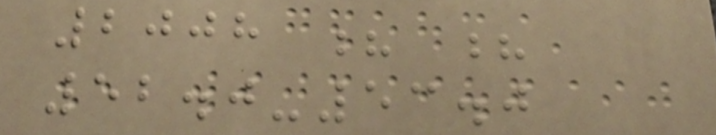2008 ? ?
52.0-53.0
